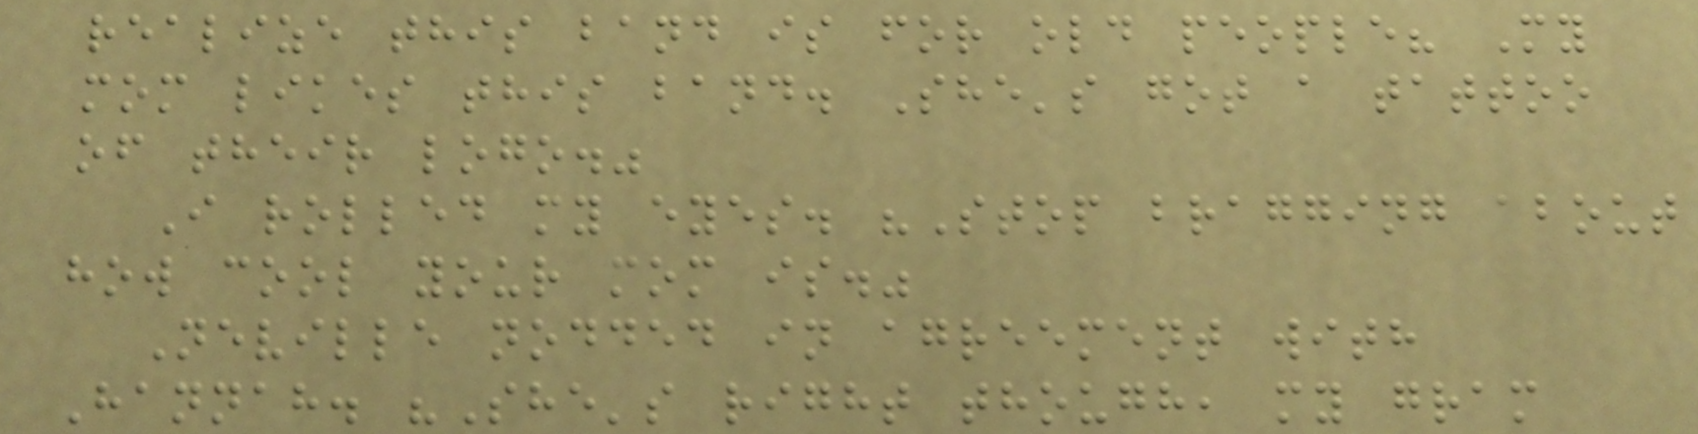realize this band is for old people? My
mom likes this band. She's got a tattoo
of their logo."
I rolled my eyes. "Stop bragging about
how cool your mom is."
Neville nodded in agreement with
Hannah. "She's right though, my gram
